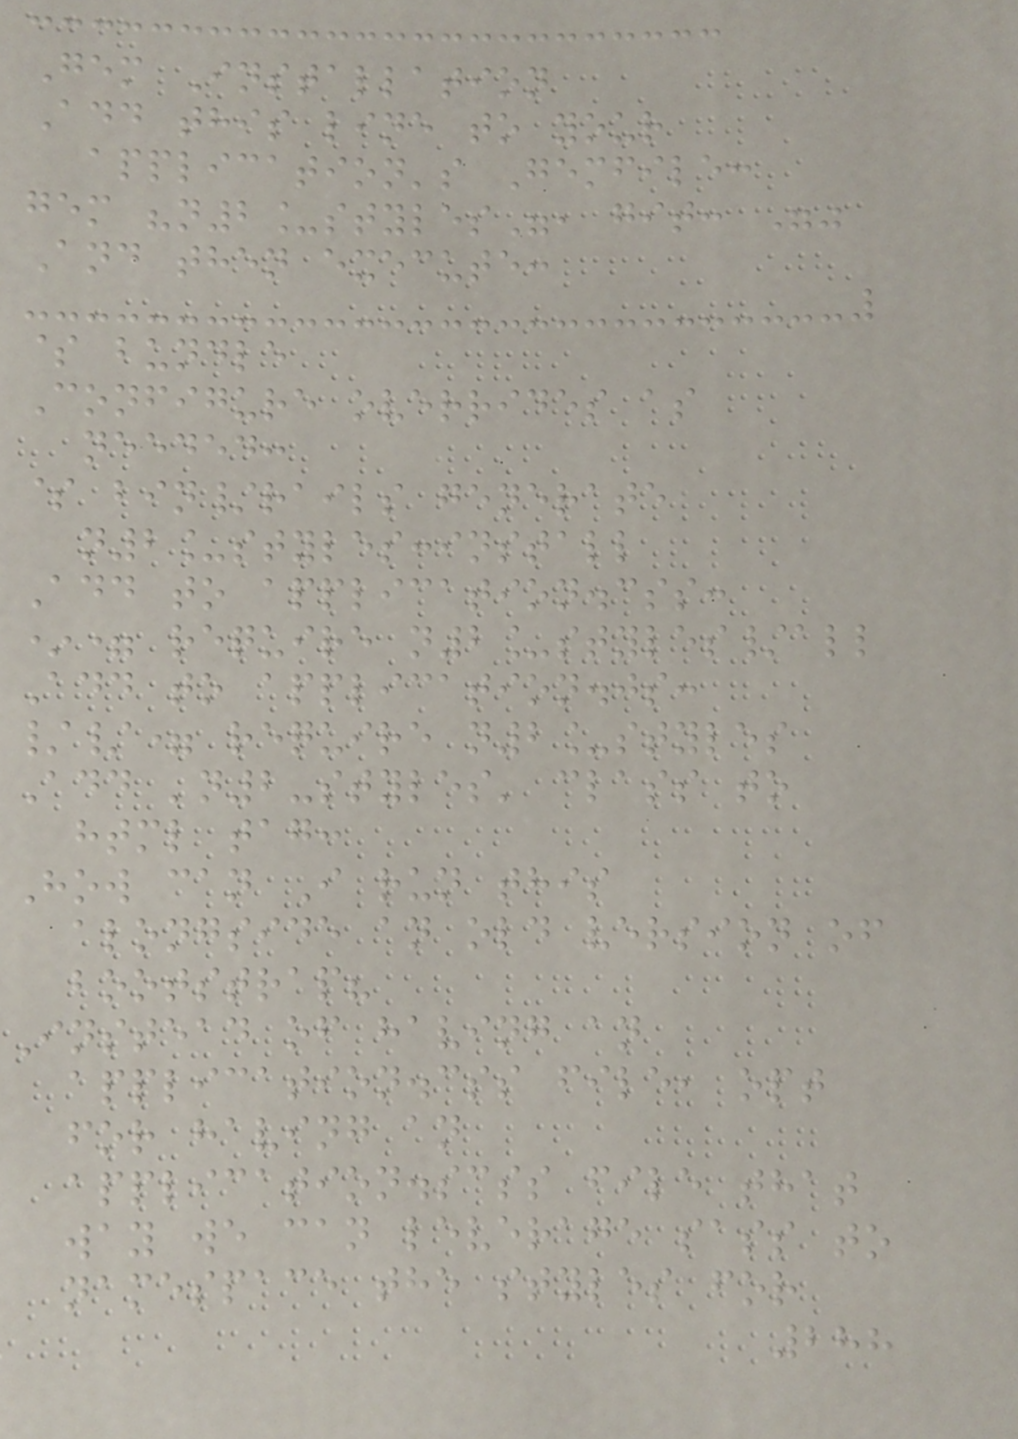Gem Installation
Add this line to your
application's Gemfile:
gem "n2_styles", git: ""
And then execute:
$ bundle
Configure overrides as
needed:
$ bin/rails generate
n2_styles:install
Add to application.css:
*= require n2_styles/all
Add to application.js:
//= require n2_styles
Add 'n2-styles' class to
html tag:
How can I run this
alongside an old version of
bootstrap?
Instead of having an
application.css file, opt
for having an
application.scss file that
way we can leverage sass to
namespace the styles for
288
